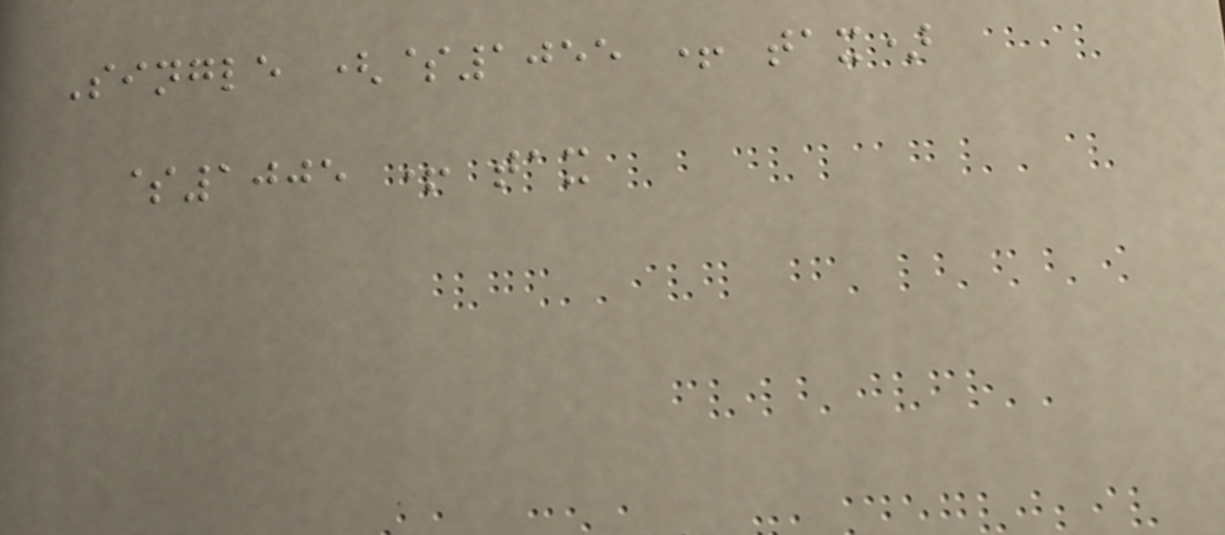Single ($1055 + tax)
$1005 + tax
